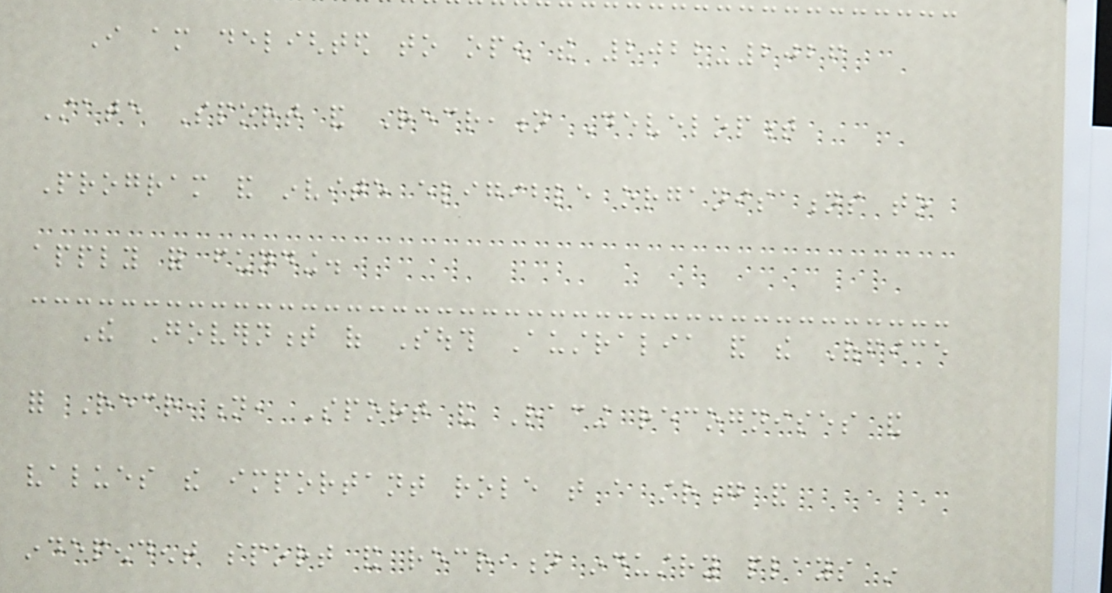I am delighted to open the 2022-2026
State Sport and Recreation Development
Program and invite eligible organisations to
apply for funding.
The Government of South Australia and the Office
for Recreation, Sport and Racing recognises and
values the important role that a strong and
independent sport and recreation industry plays in
